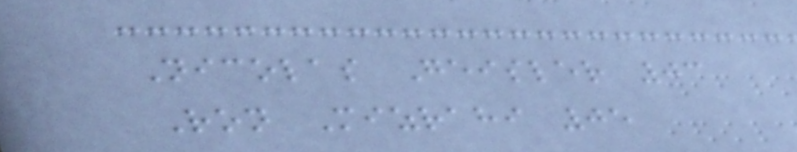Nicolas Geisler 03
Ron Mizrahi 05
